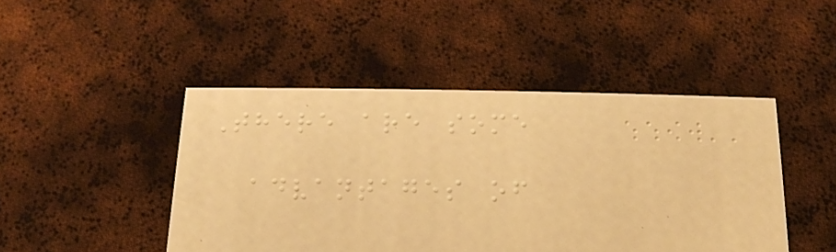There are some
advantages of
